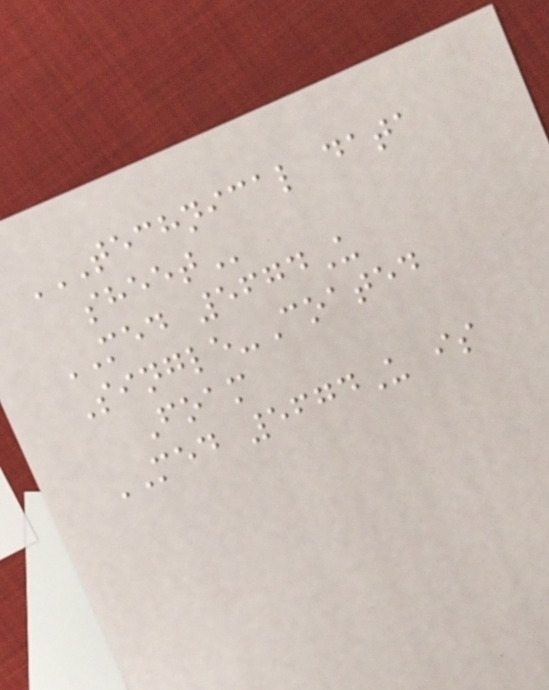TECHNICAL DATA
SHEET
MED 5674U
Single-Coated
Foam
MED 5674U is
